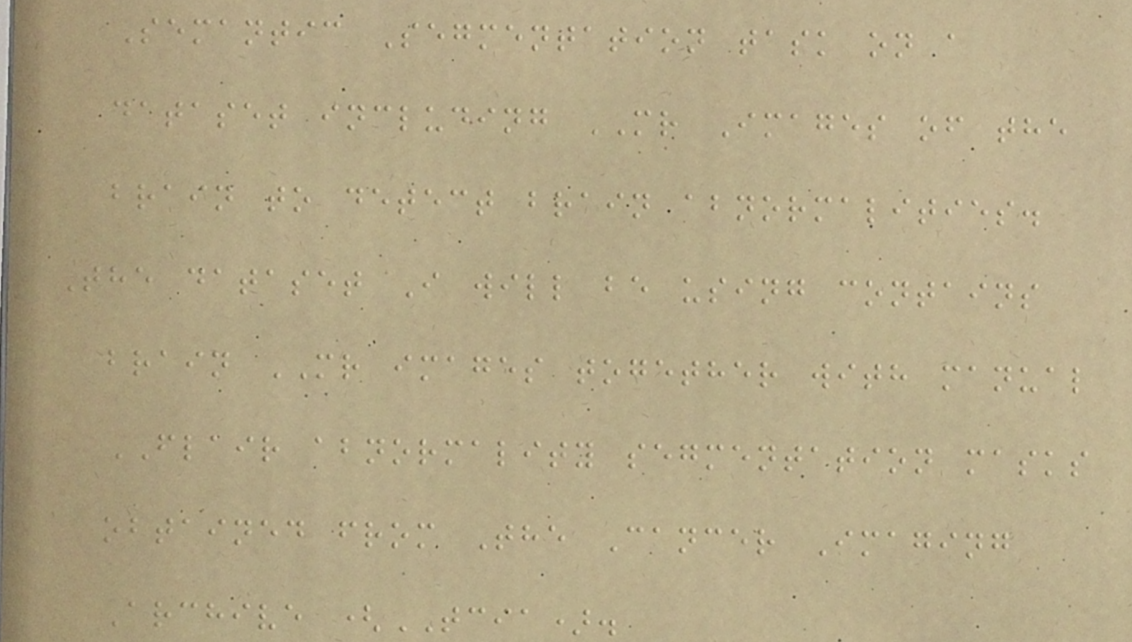Semantic Segmentation task on a
dataset including MR Images of the
brain to detect brain abnormalities.
The dataset I will be using contains
brain MR images together with manual
FLAIR abnormality segmentation masks
obtained from The Cancer Imaging
Archive (TCIA).
